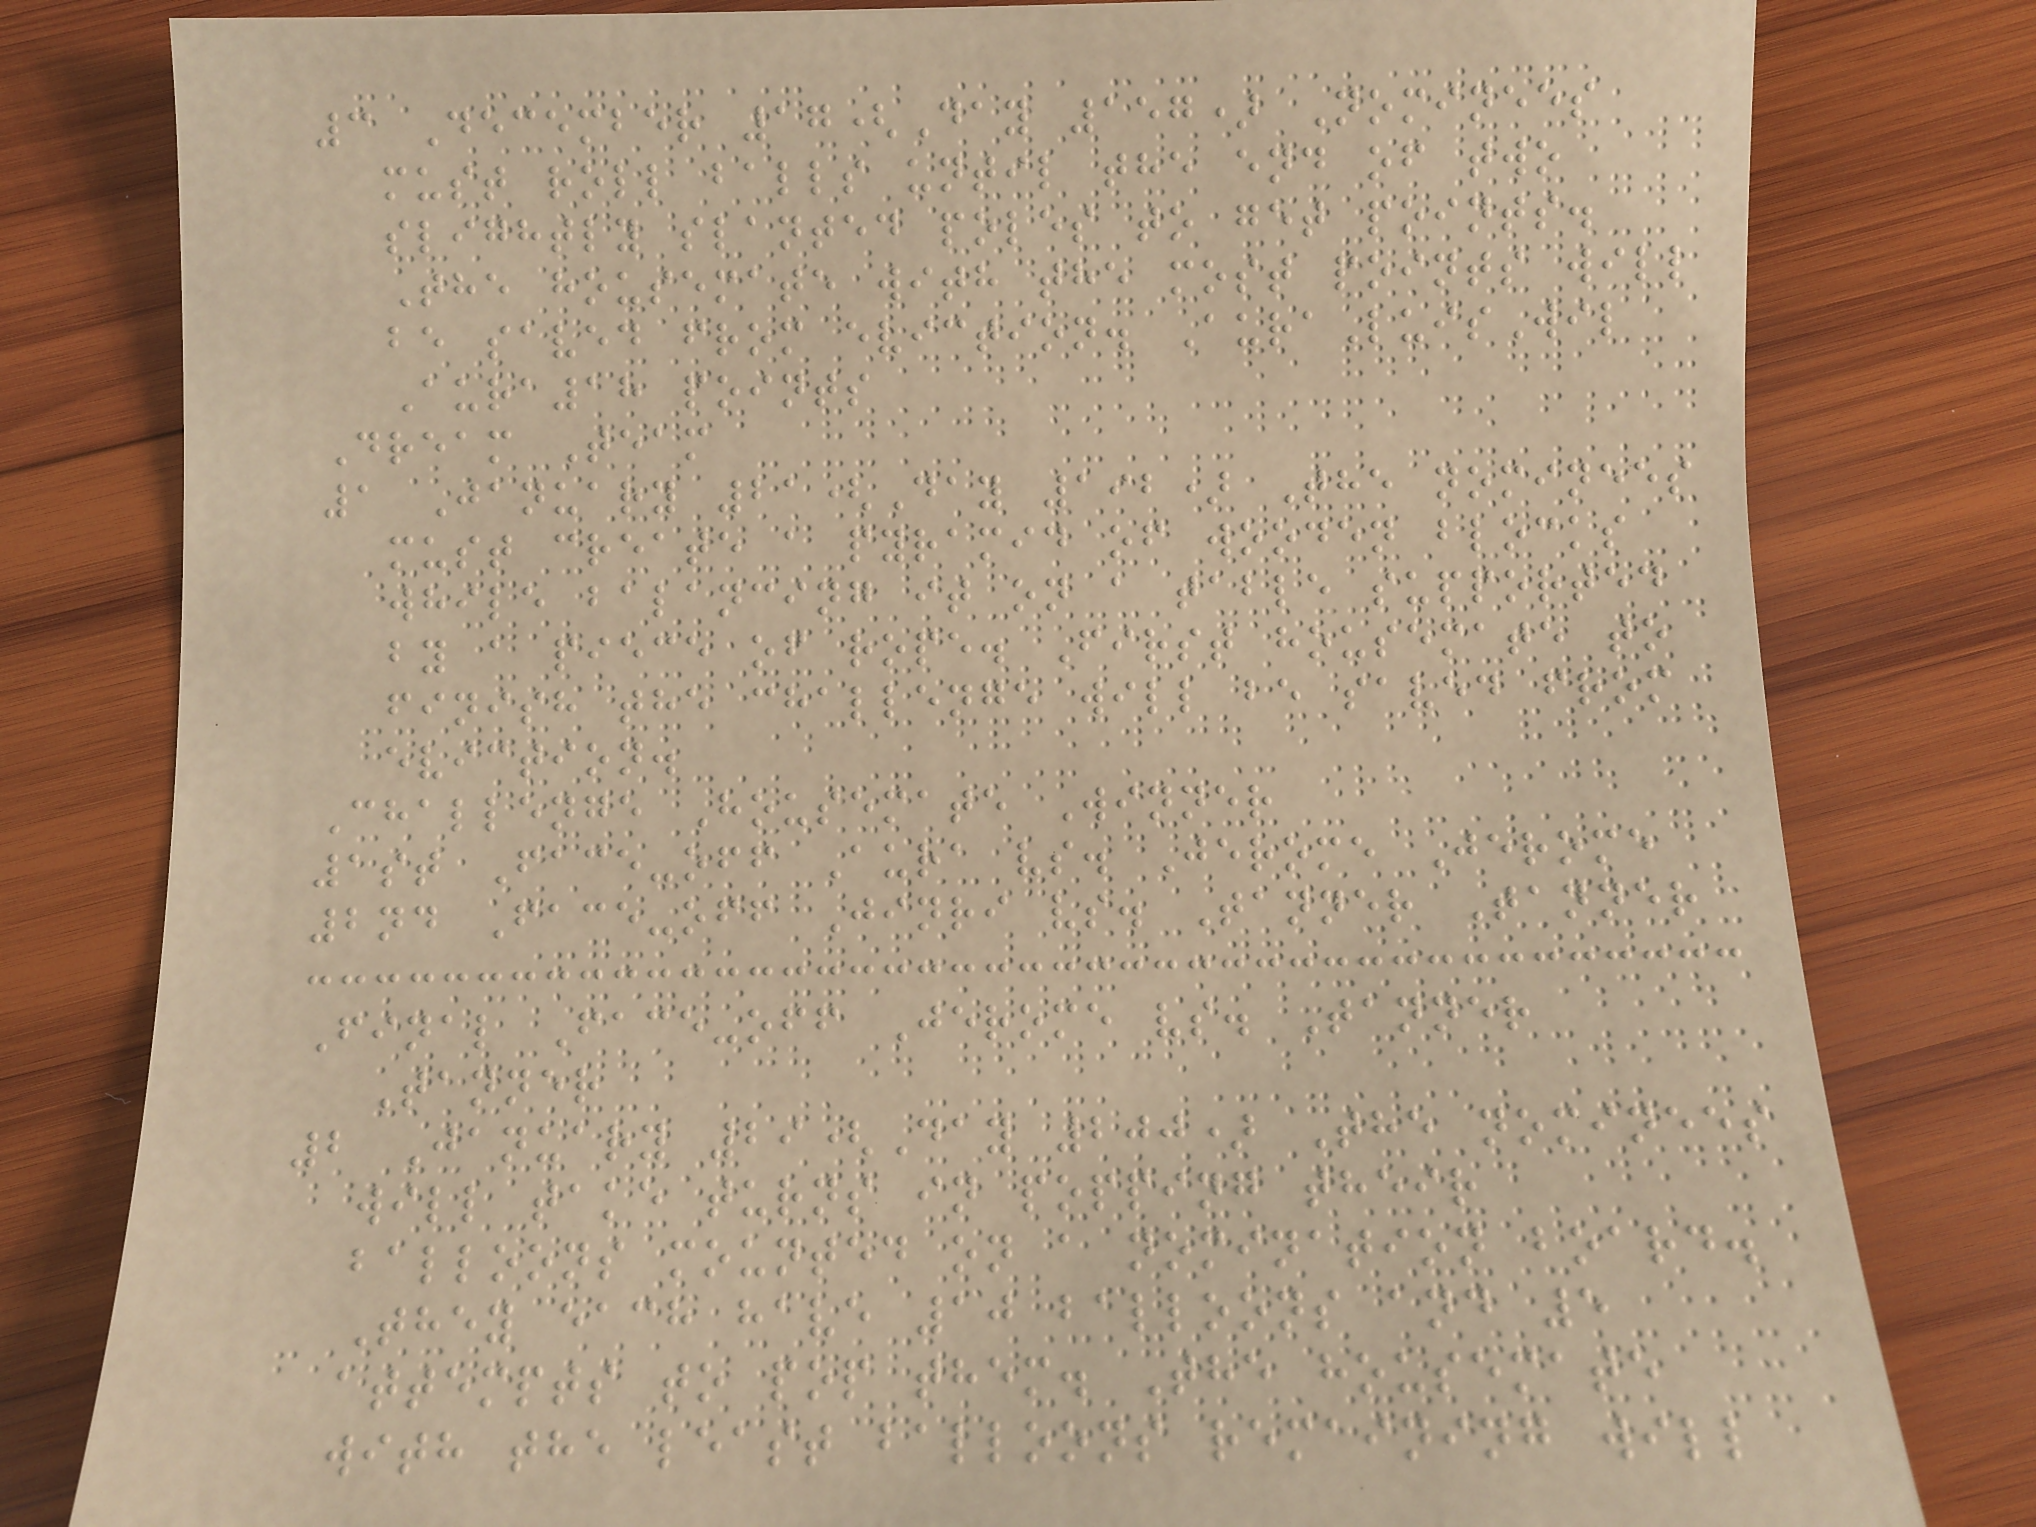3 December 17(Day 157) Nominees
must roll balls until the end of two
slightly slanted poles to get points.
The housemate with the most points will
be saved from eviction. AuraLuisWil
Aura18 points
Dream Team
1 January 21(Day 192) The nominees
must create a pyramid of wooden blocks
while balancing it on a table supported
by a piece of rope. First housemate to
finish the challenge will be saved from
eviction.
Challenge Housemate Winner
1st Face-off Aura vs. Jerome Jerome
2nd Face-off Jinri vs. Tanner Tanner
Final Face-off Jerome vs. Tanner
Tanner
2 January 29(Day 200) The nominees
will take turns in popping their
balloons mounted on a nomination board.
They each have 10 balloons and 5
attempts to pop them. The housemate
with the least balloons remaining will
